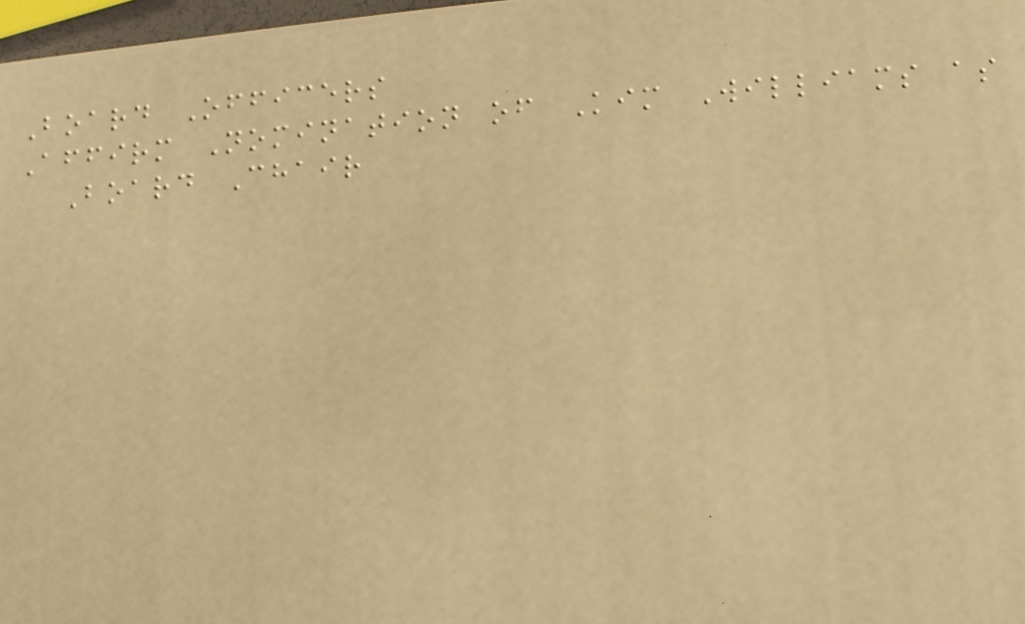Board Officers
Affirm Nomination of Kim Williams as
Board Chair
